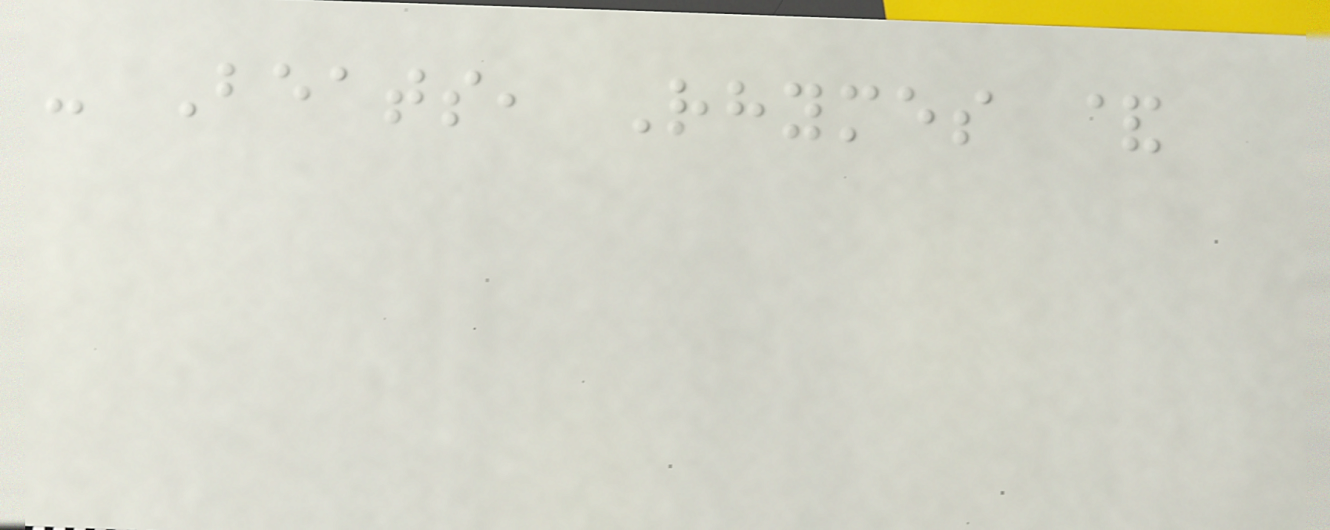- Beats, Rhymes &
